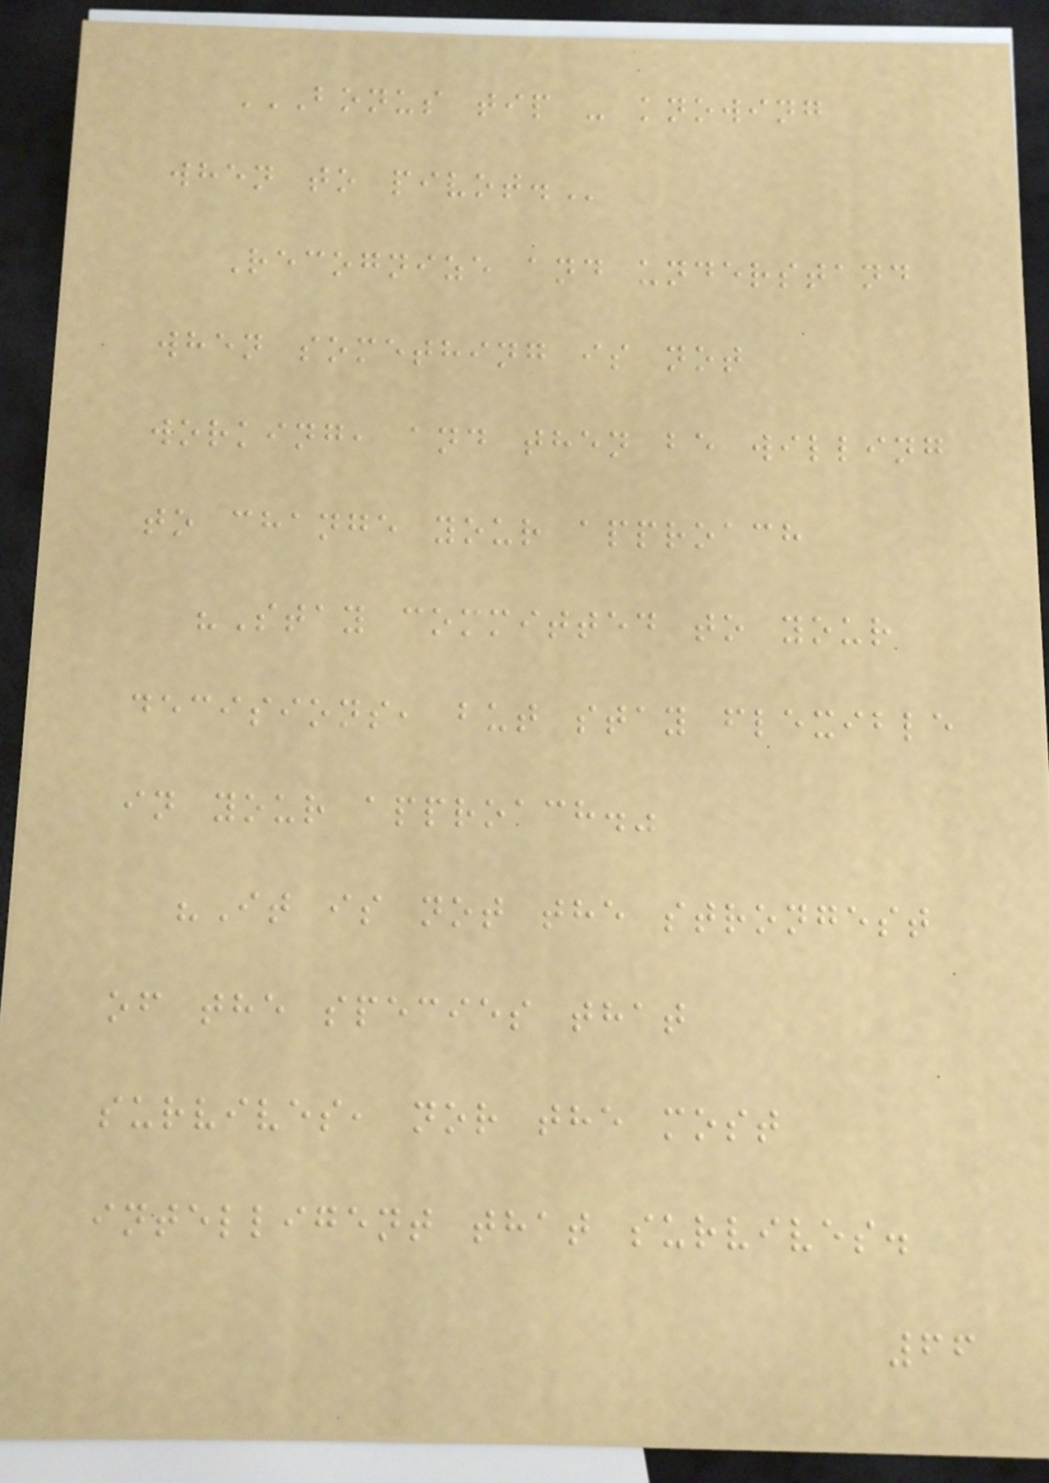BONUS TIP - KNOWING
WHEN TO PIVOT.
Recognize and understand
when something is not
working, and then be willing
to change your approach
"Stay committed to your
decisions, but stay flexible
in your approach."
"It is not the strongest
of the species that
survives, nor the most
intelligent that survives.
66
